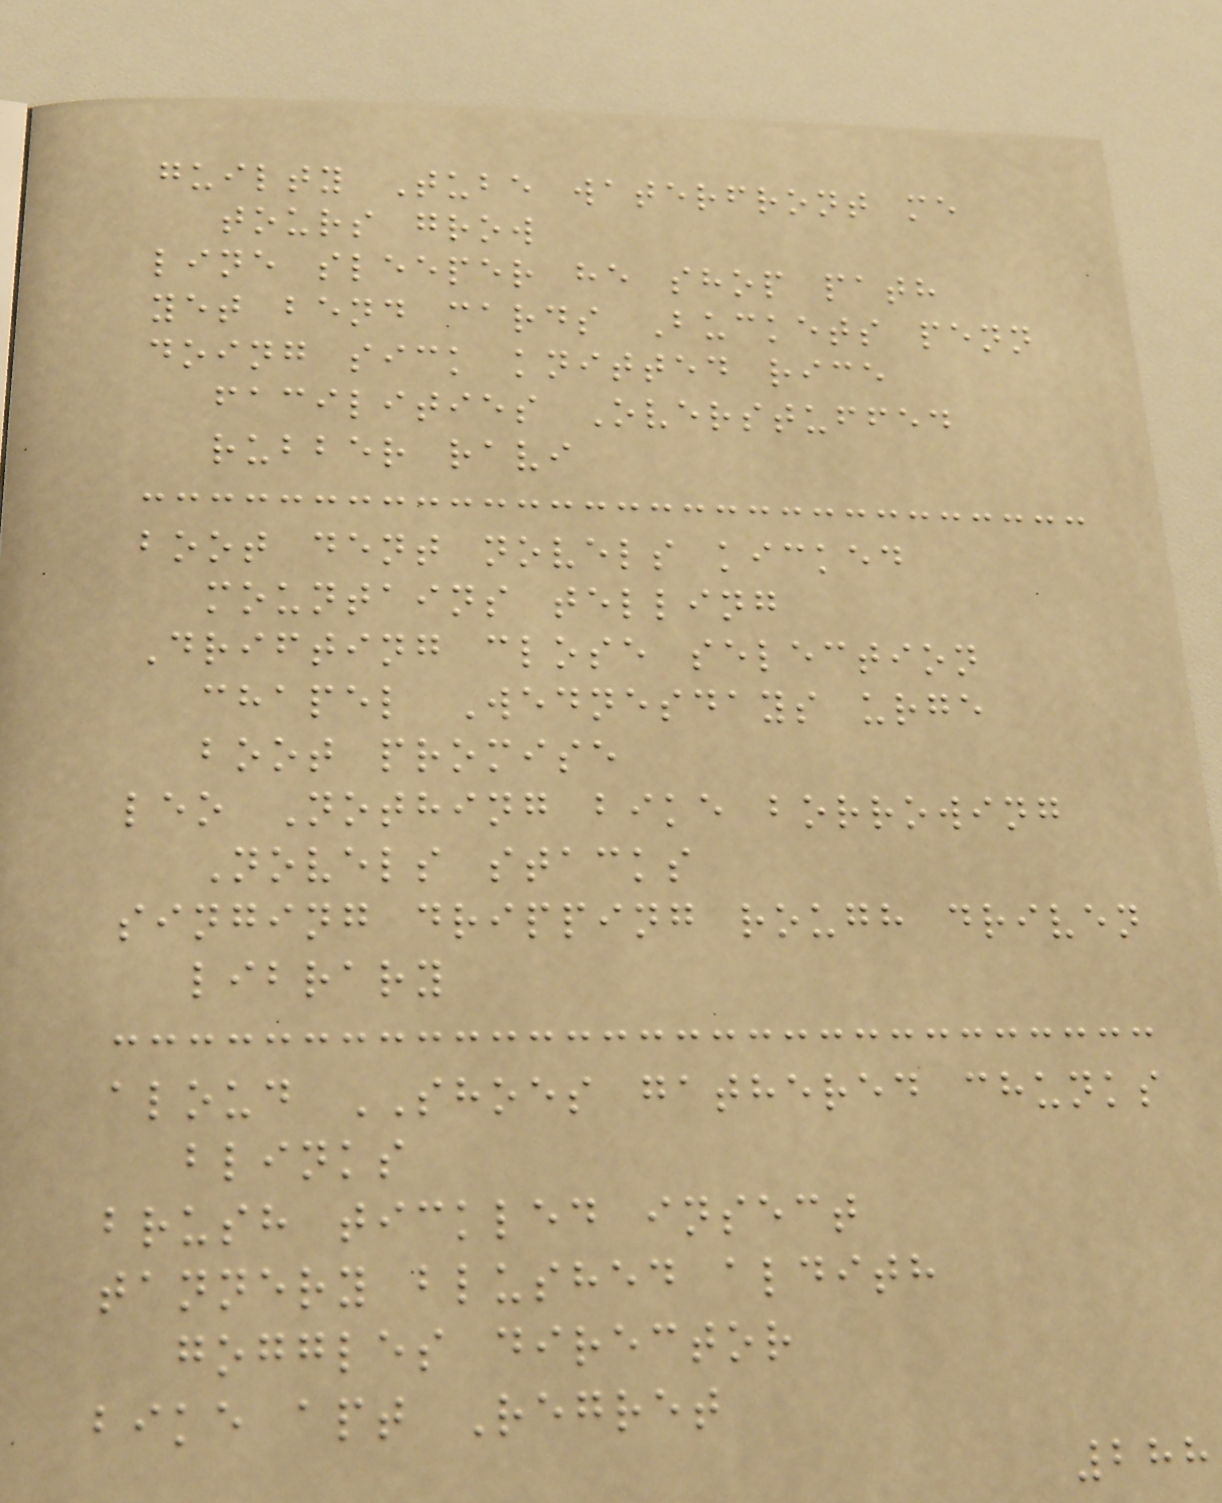guilty Tube waterfront me
tours grow
line sleeper he shop path
yet bend cards Buckets penn
doing sick knitted rice
facilities Overstuffed
rubber ravi
boot dent novels kicked
mountains telling
Drifting close selection
chapel Wednesdays urge
boot promise
leo Nothing bike borrowing
Novels stacks
singing dripping rough driven
library
aloud SHOES gathered chunks
blinks
brush tickled insect
tannery blushed aldith
goggles director
bike apt Regret
288
